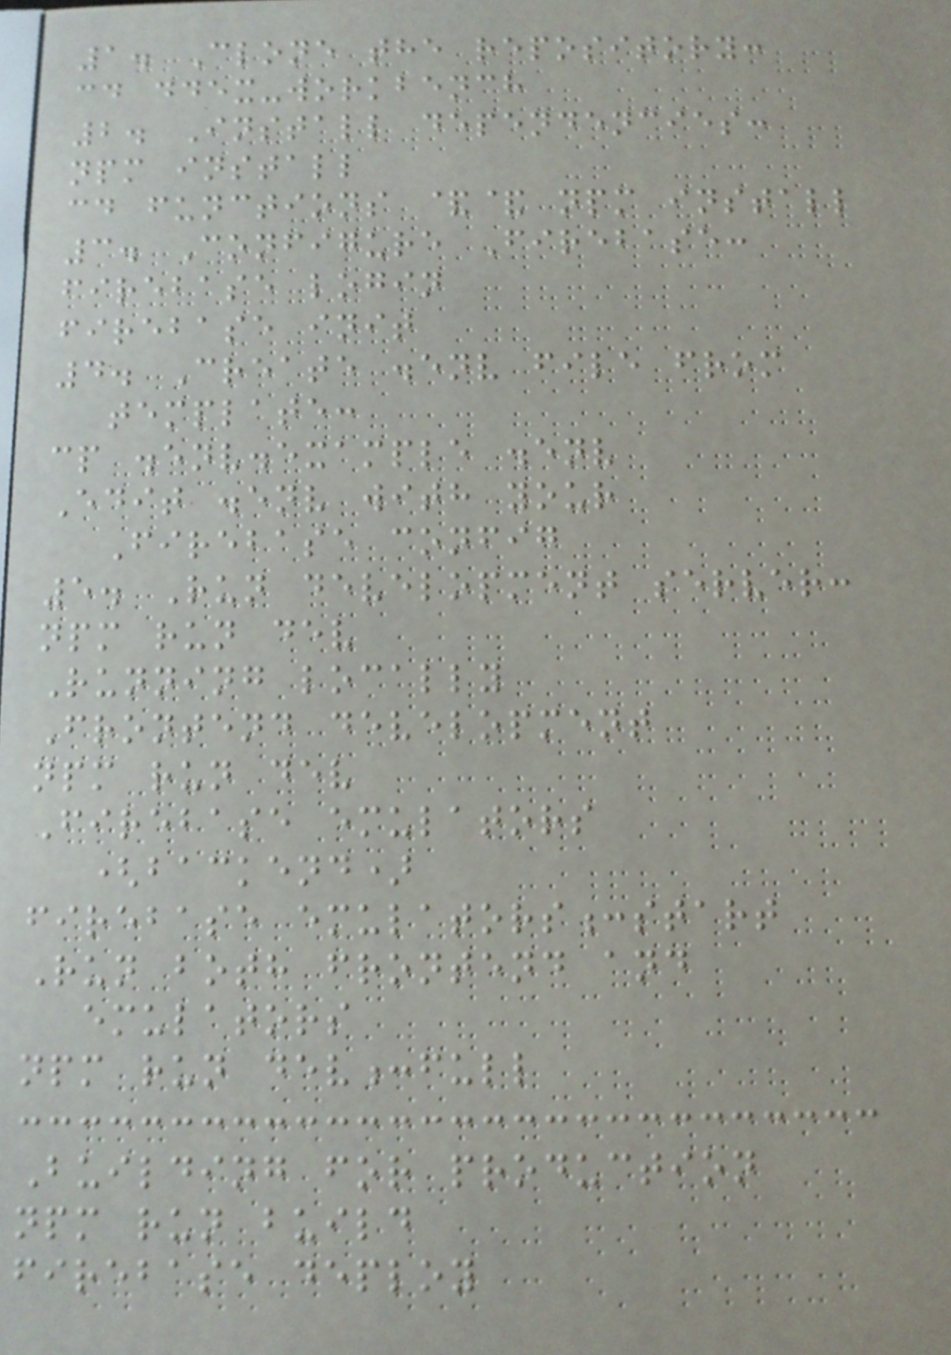1. Clone the repository:
cd ddex-workbench
2. Install dependencies:
npm install
cd functions && npm install
3. Configure Firebase:
firebase login
firebase init
4. Create .env file from
template:
cp .env.example .env
Edit .env with your
Firebase config
5. Run development server:
npm run dev
Running locally
Frontend development
npm run dev
Firebase emulators
(backend)
firebase emulators:start
Run both frontend and
emulators
npm run dev:full
Building for production
npm run build
firebase deploy
